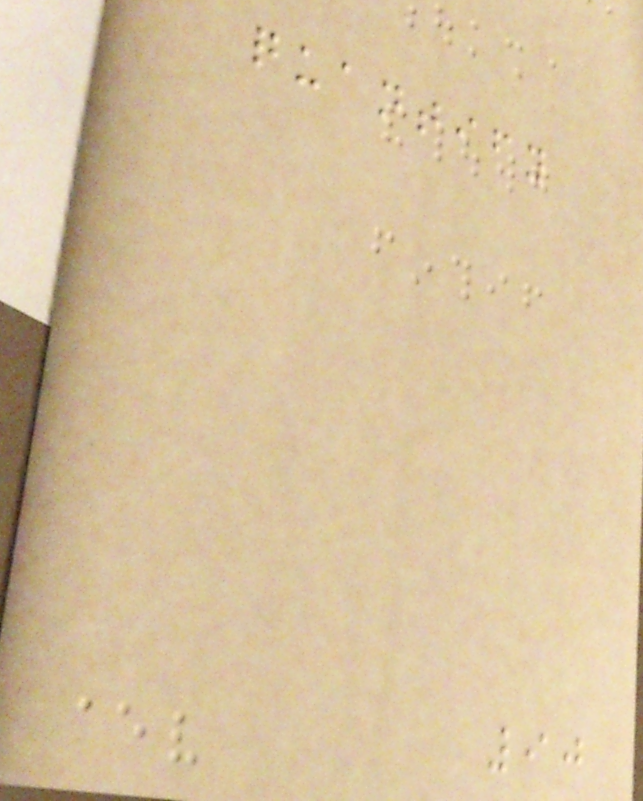quantify
90
